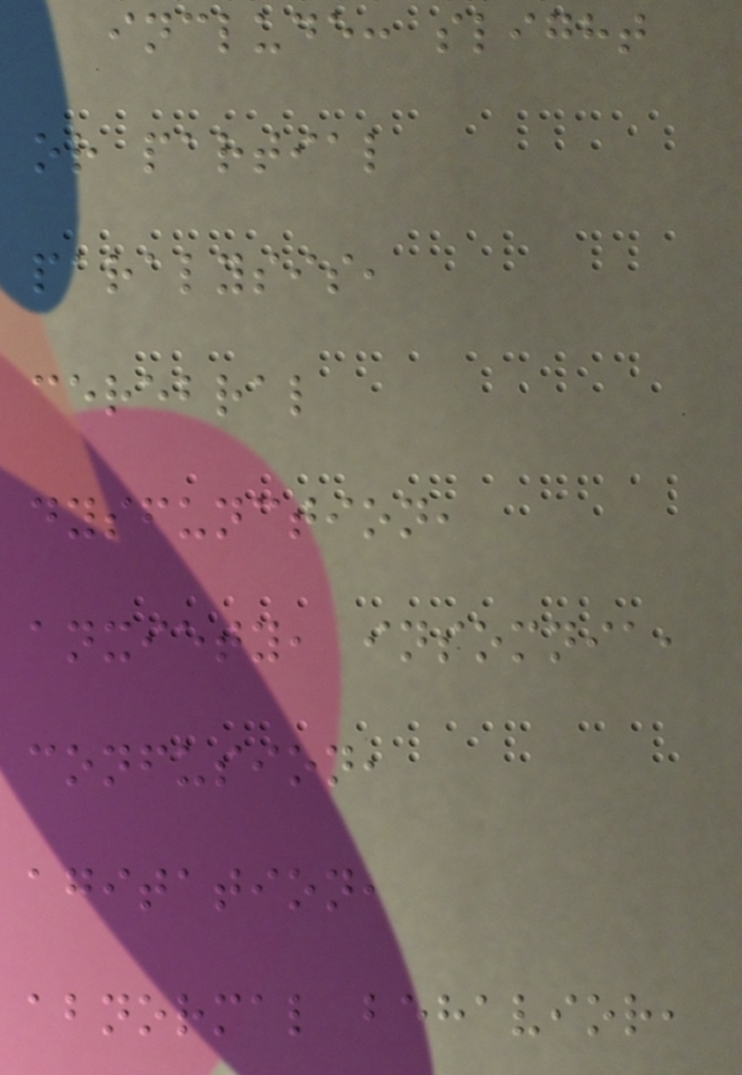include: slight
or partial
paralysis,
cerebral
dysfunction,
anxiety, insomnia,
confusion,
agitation,
abnormal behavior,
